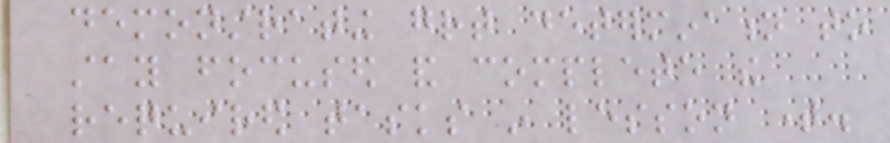demonstrating great determination to
stay focused and complete the
required tasks in lesson time.
